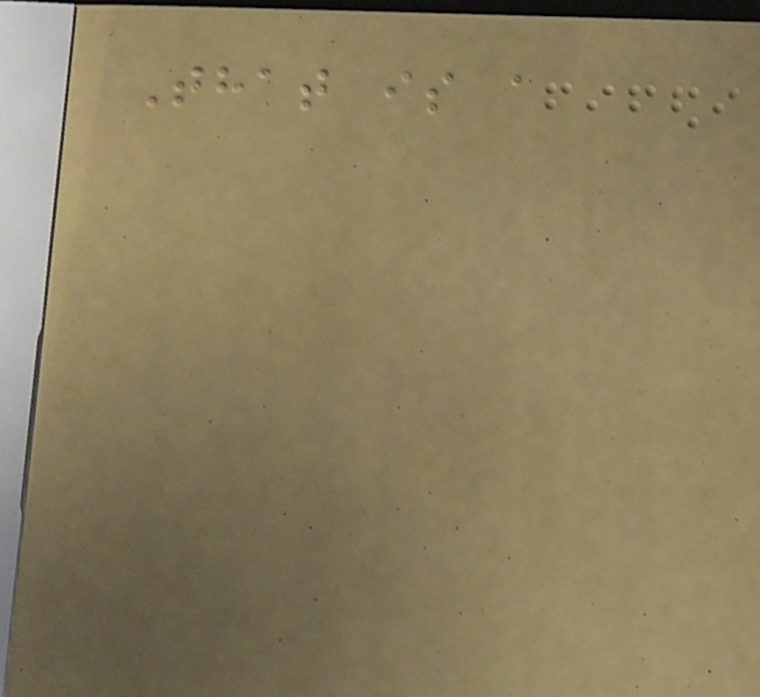That is a
